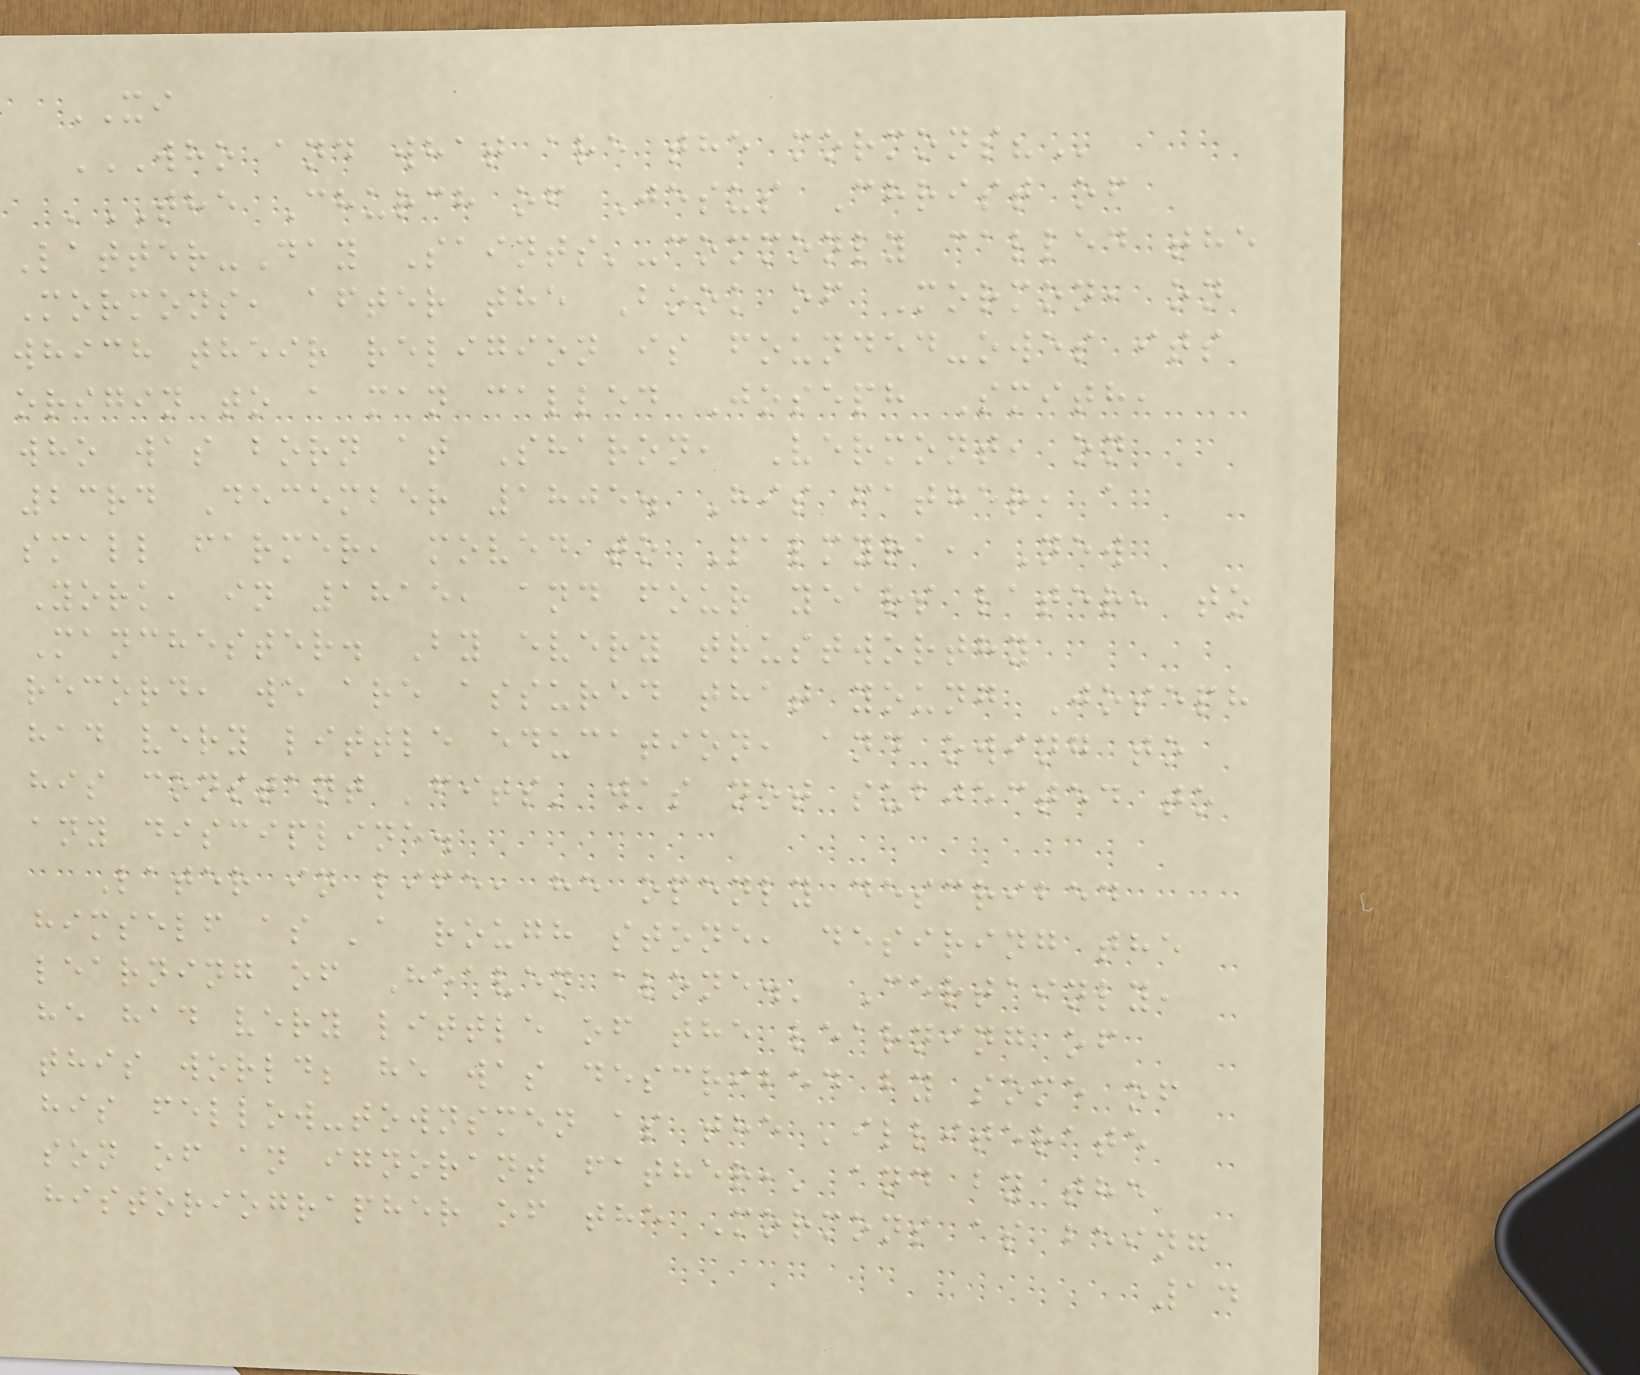XI
WHO AND WHAT ARE THE MORMONS?
'THE Church of Jesus Christ of
Latter-Day Saints'-commonly called the
Mormons, after the Book of Mormon, on
which their religion is founded-owes its
origin to a man called Joseph Smith,
who was born at Sharon, Vermont, on
23rd December 1805. His father, a
small farmer, moved to Palmyra, New
York, in 1815, and four years later, to
Manchester. By every trustworthy
record, we are assured that young Joseph
had very little education, and owing to
his constant 'fits' was not subjected to
any discipline.
Later in life, he openly described
himself as 'a rough stone, desiring the
learning of Heaven alone.' Certainly,
he had very little of the learning of
this world; he was described by some of
his fellow-townsmen as the 'illiterate
son of an ignorant father,' and by the
historiographer of the Mormons as being
14
